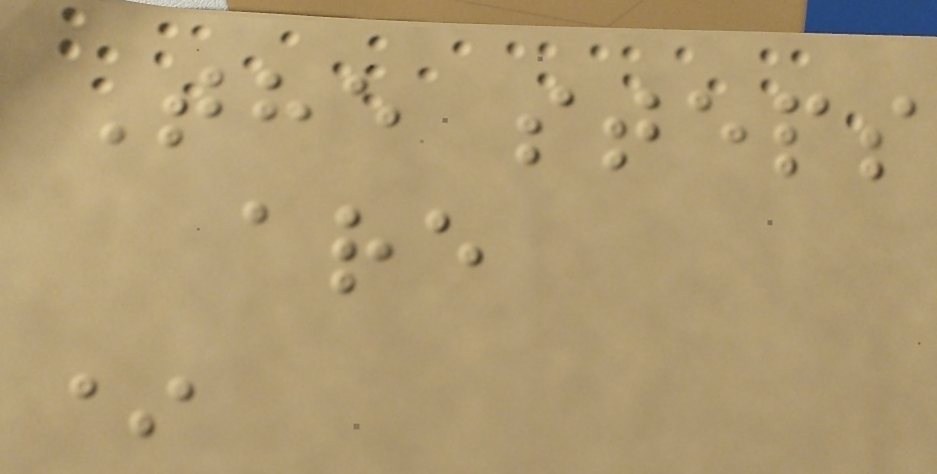The steps
are
*
